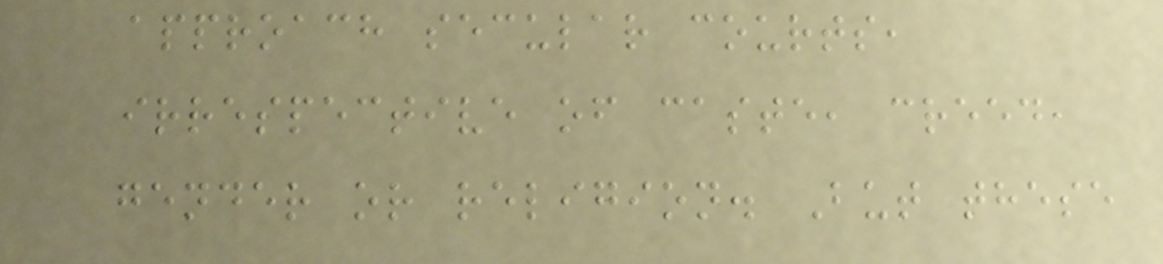approach secular courts,
irrespective of caste, creed,
gender or religion. But these
